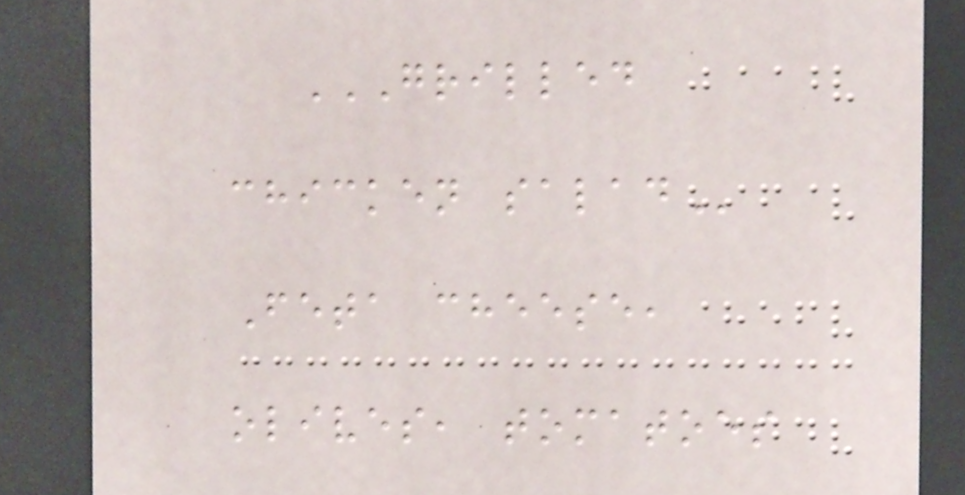GRILLED
CHICKEN SALAD
Feta cheese,
olives, tomatoes
